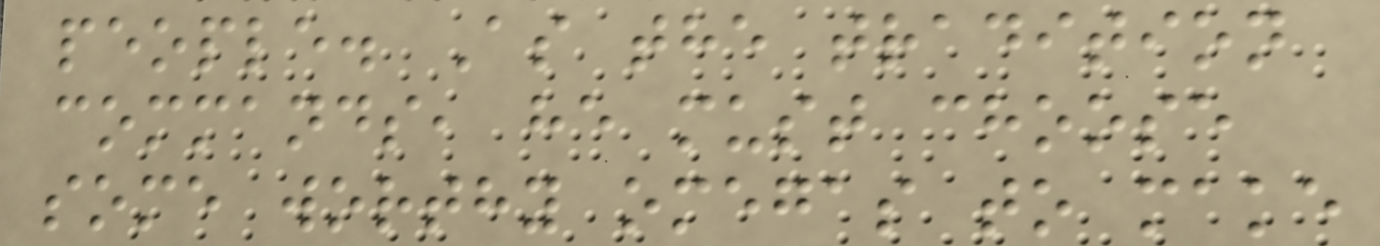people. As the tradition
commands, he must choose
some worthy omegas to make
